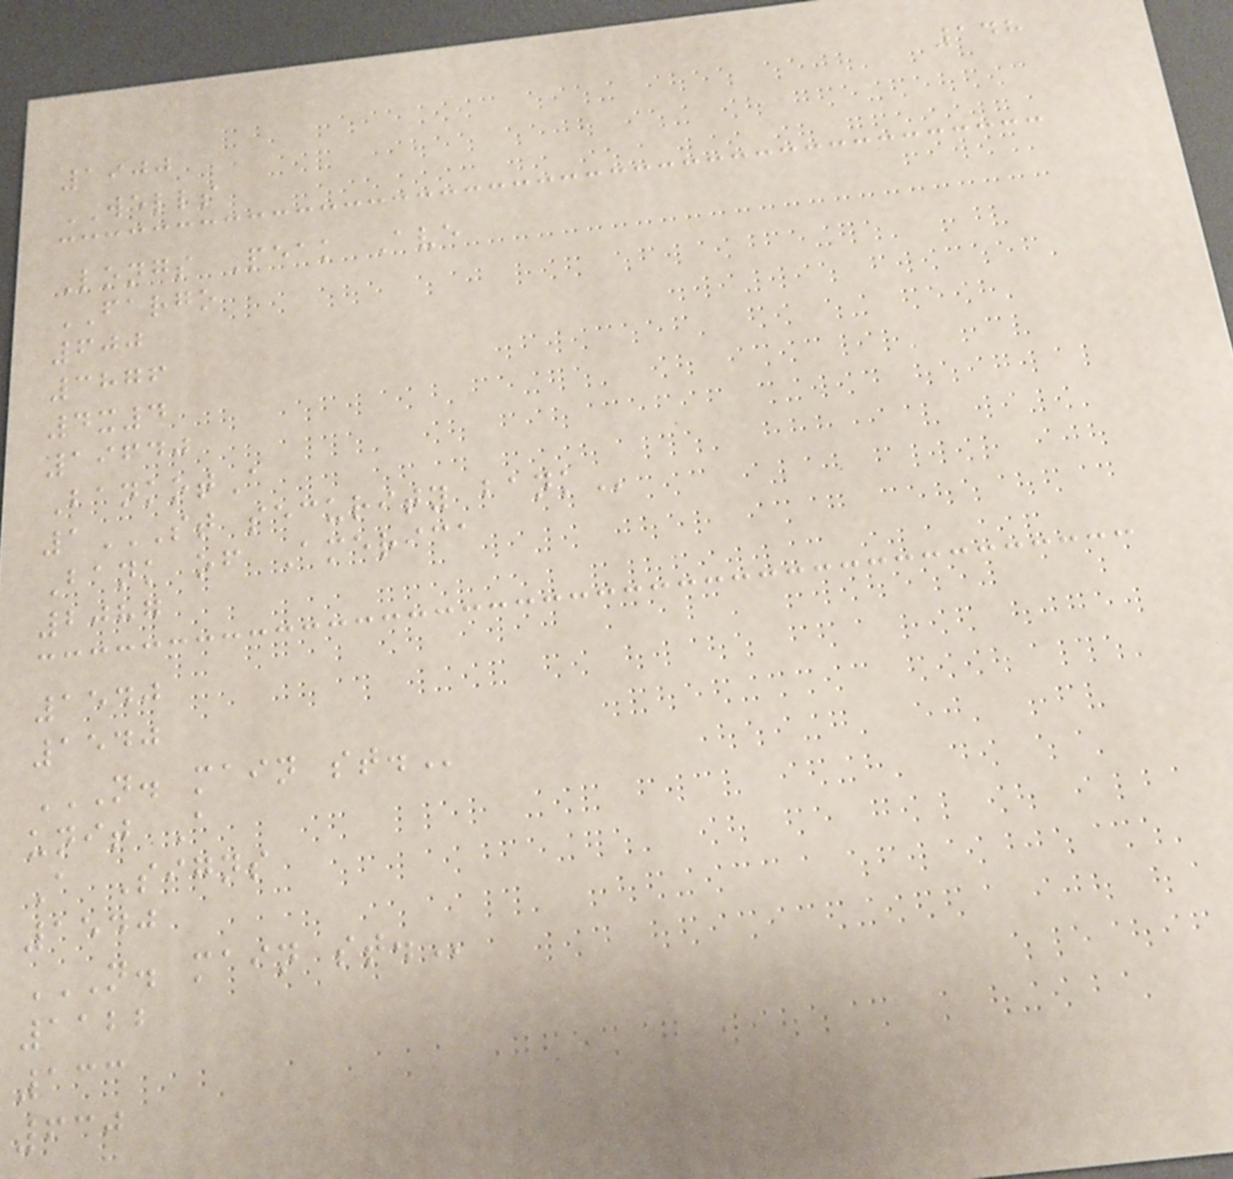148
1900
WELLS
Longs Peak Ave
FARGO
600
3876
4x4
19640
BankotA
1ST SECURITY BANK
Bank of America
2087
1540
1540
N. MAIN ST.
unit A
A Signs
1540
N. MAIN ST.
1122
133
630
